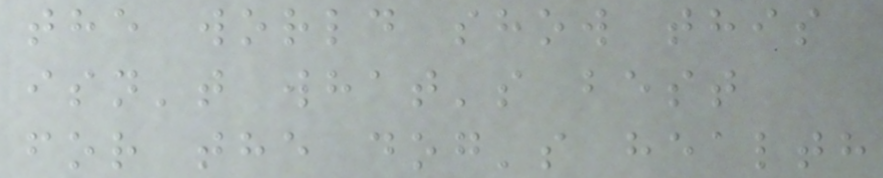the world show this
isn't what's best
for the dog's health
